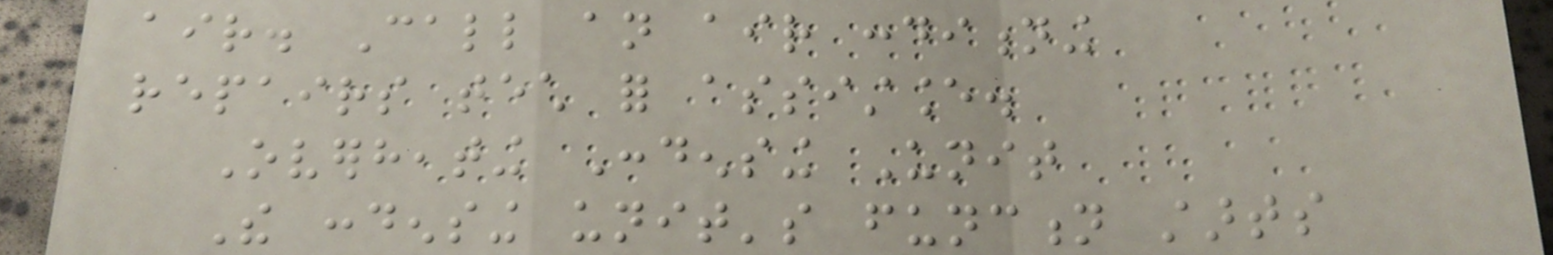air. Call an air conditioning
repairs tech for assistance.
Overheating Condensing Unit
The condensing unit's function starts
